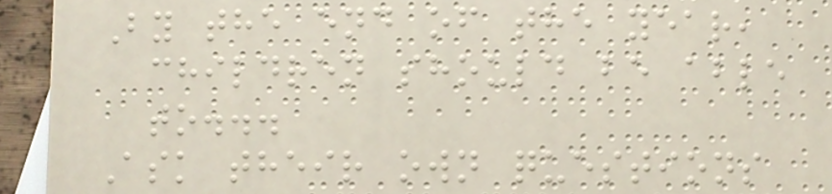By the end of the year,
children should be able
to...
Ask their own questions
